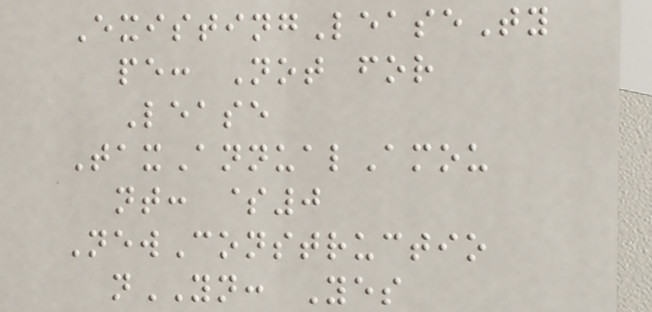ExistingLeaseTy
pe: Not for
Lease
TaxAnnualAmou
nt: $0
NewConstructio
nYN: Yes
